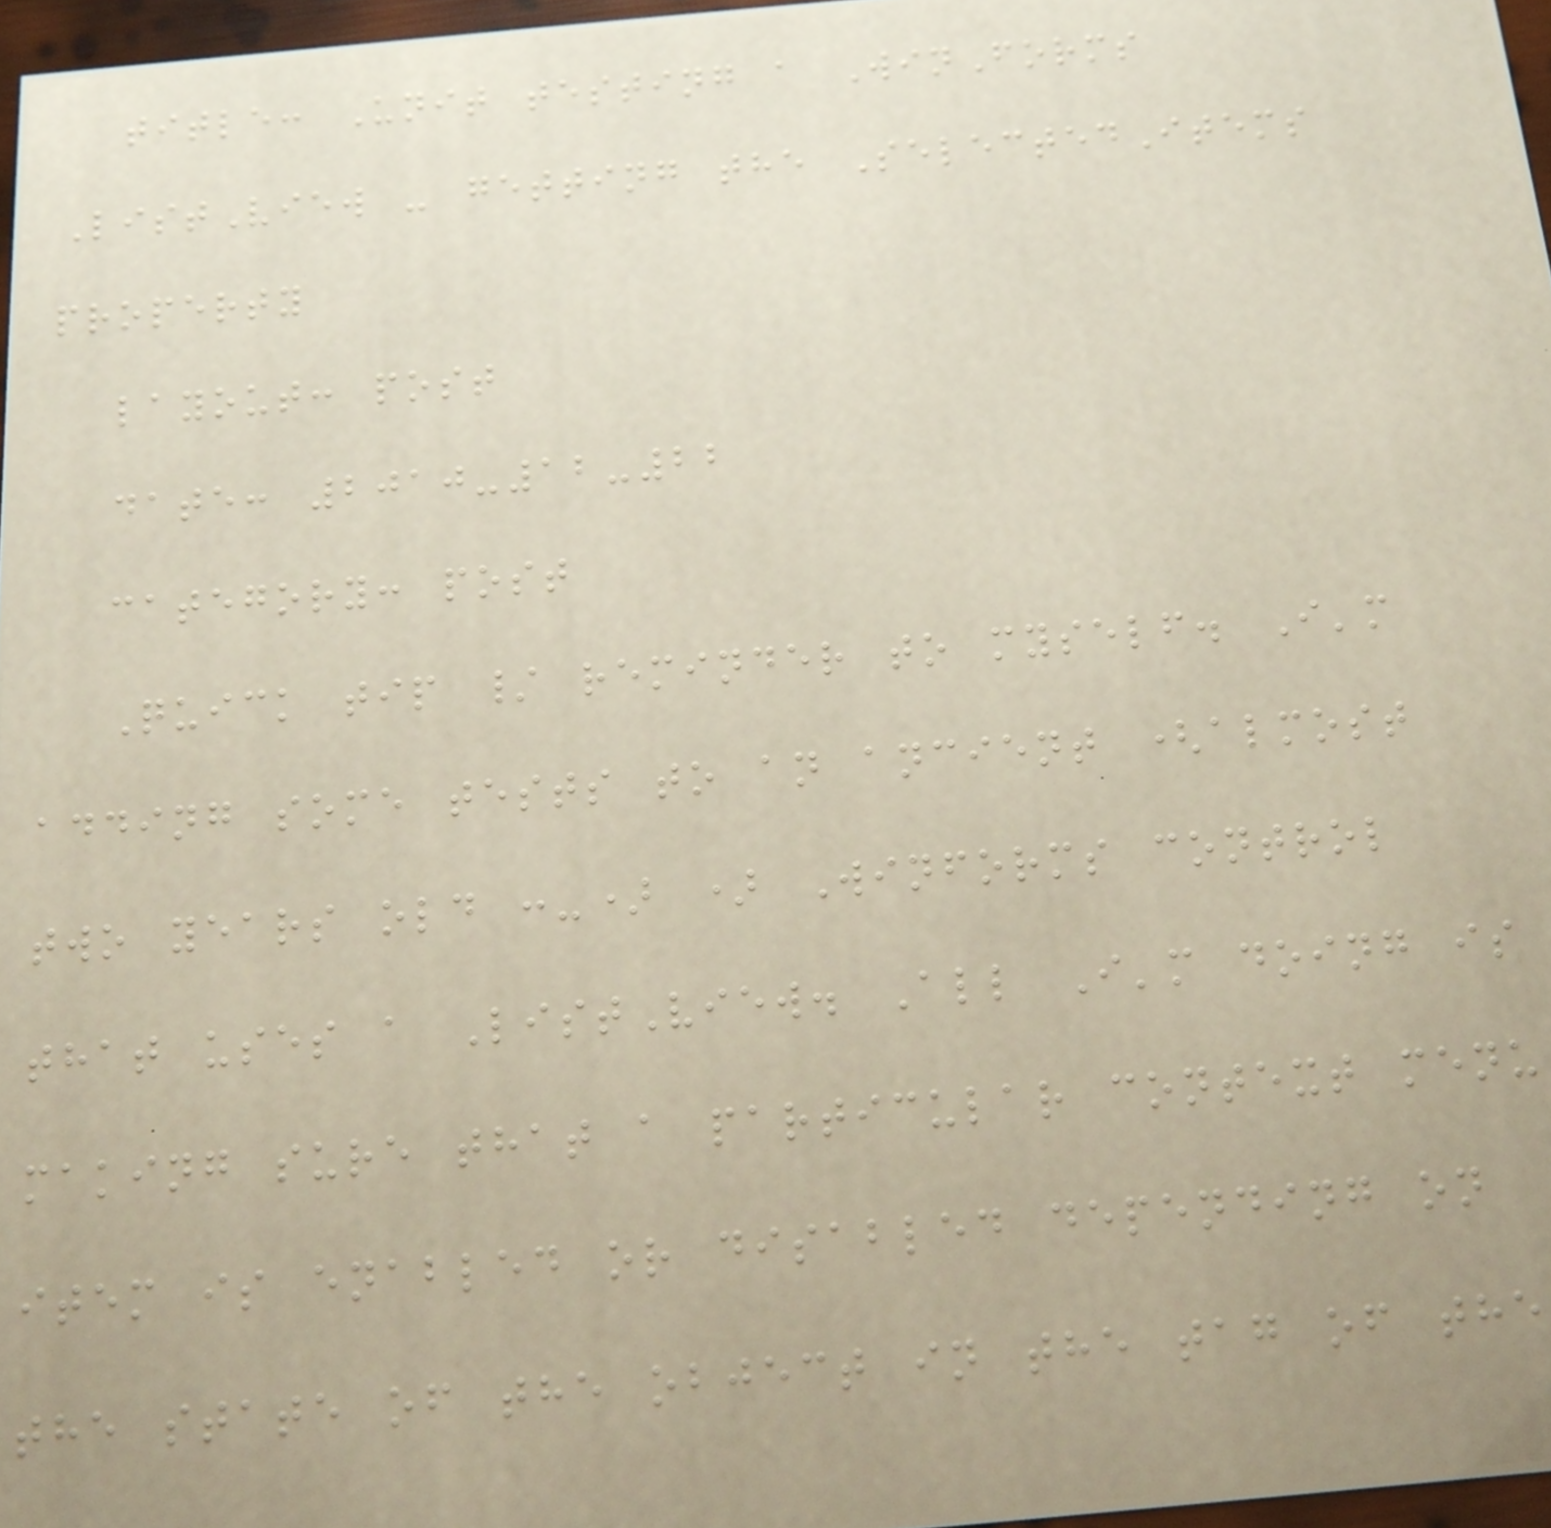title: Unit testing a WinForms
ListView - getting the SelectedItems
property
layout: post
date: 2010-12-22
category: post
Quick tip / reminder to myself. I'm
adding some tests to an ancient (almost
two years old :-) ) Winforms control
that uses a ListView. All I'm doing is
making sure that a particular context menu
item is enabled or disabled depending on
the state of the object in the tag of the
